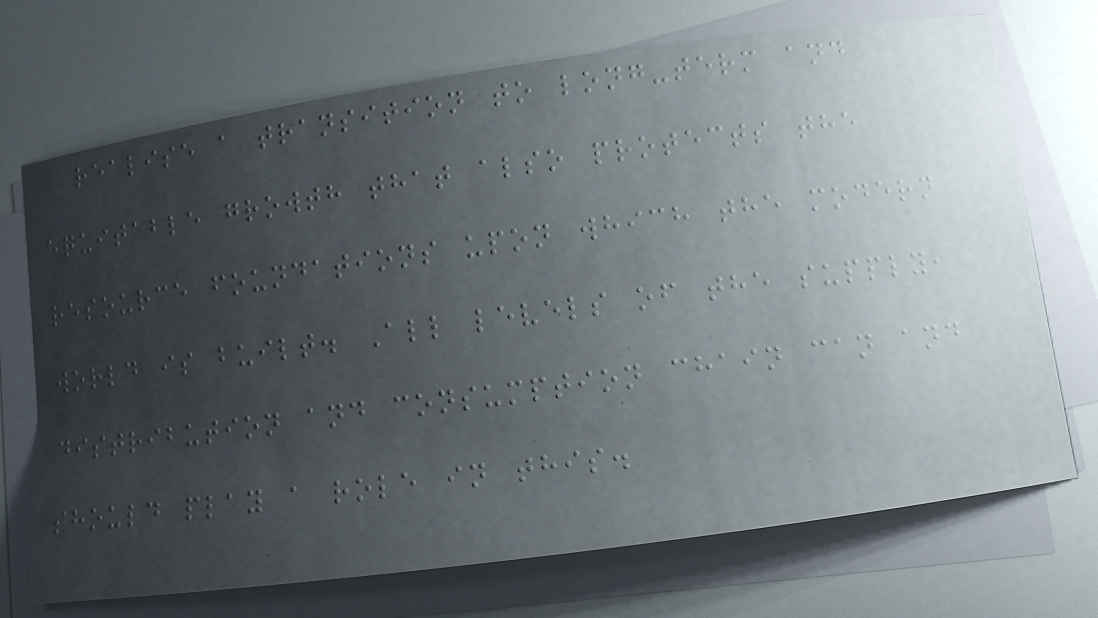realise a transition to long-term and
equitable growth that also protects the
resource foundations upon which the modern
world is built. All levels of the supply,
distribution and consumption chain can and
should play a role in this.
